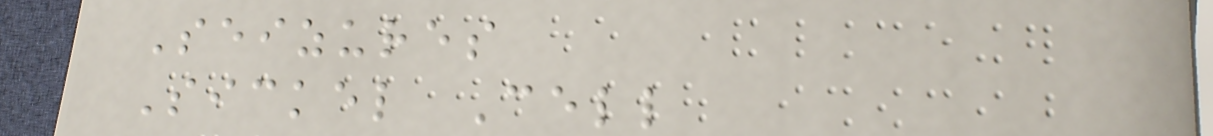Seizures
Sickel Cell
